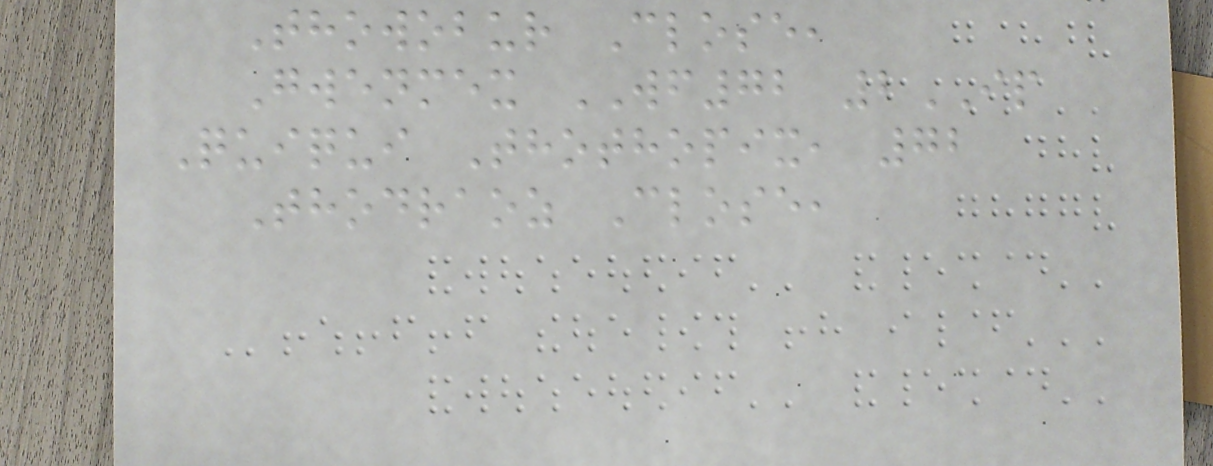Thowobur Close,
Gwenmex WF72 2IP
Quiqui Thothopix, 72
Thodraoz Close,
